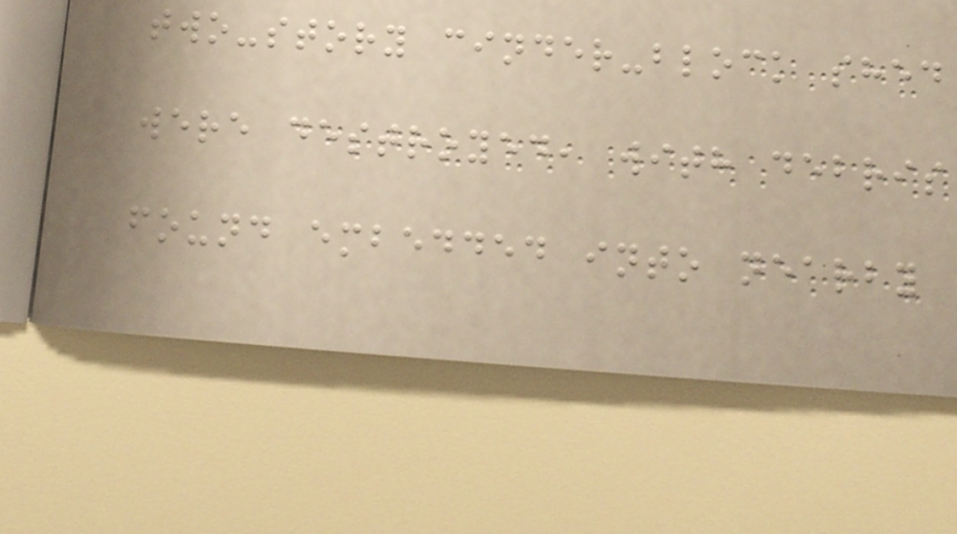two-story cinder-block shed
were destroyed, with debris
found embedded into nearby
